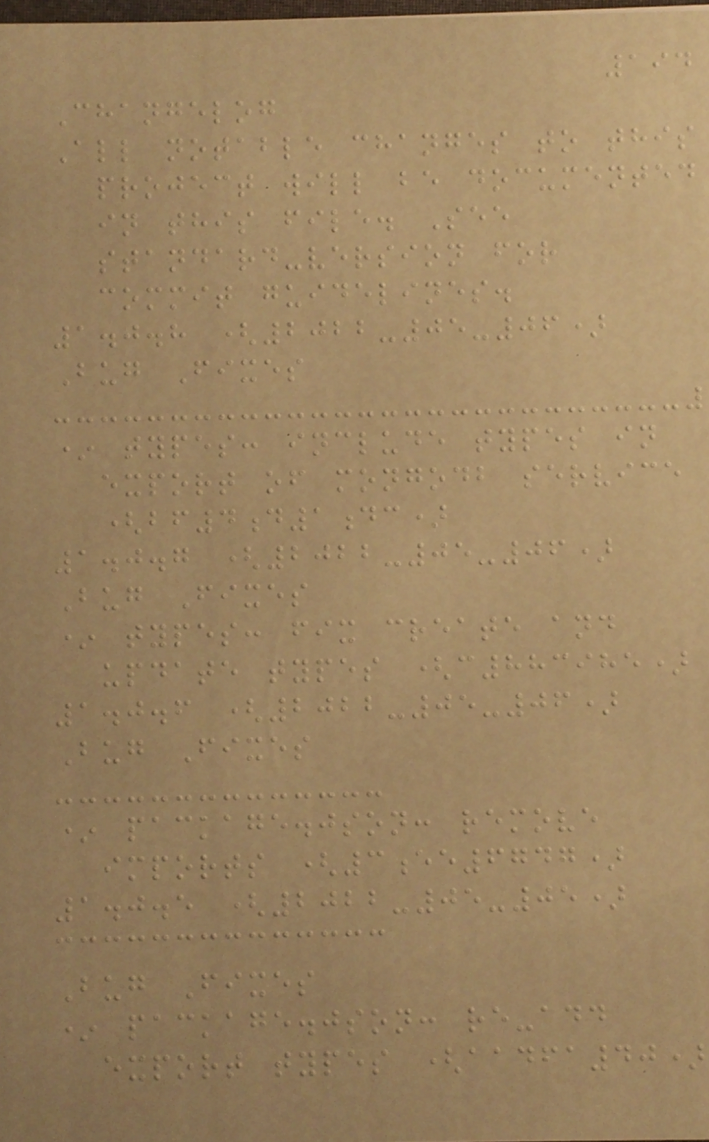194
Changelog
All notable changes to this
project will be documented
in this file. See
standard-version for
commit guidelines.
1.0.8 (2022-05-06)
Bug Fixes
* types: include types in
export of mongodb service
(bf4d1dc)
1.0.7 (2022-05-06)
Bug Fixes
* types: fix create and
update types (c883985)
1.0.6 (2022-05-06)
Bug Fixes
* package.json: remove
imports (3ee6747)
1.0.5 (2022-05-05)
Bug Fixes
* package.json: re-add
export types (aadfa40)
